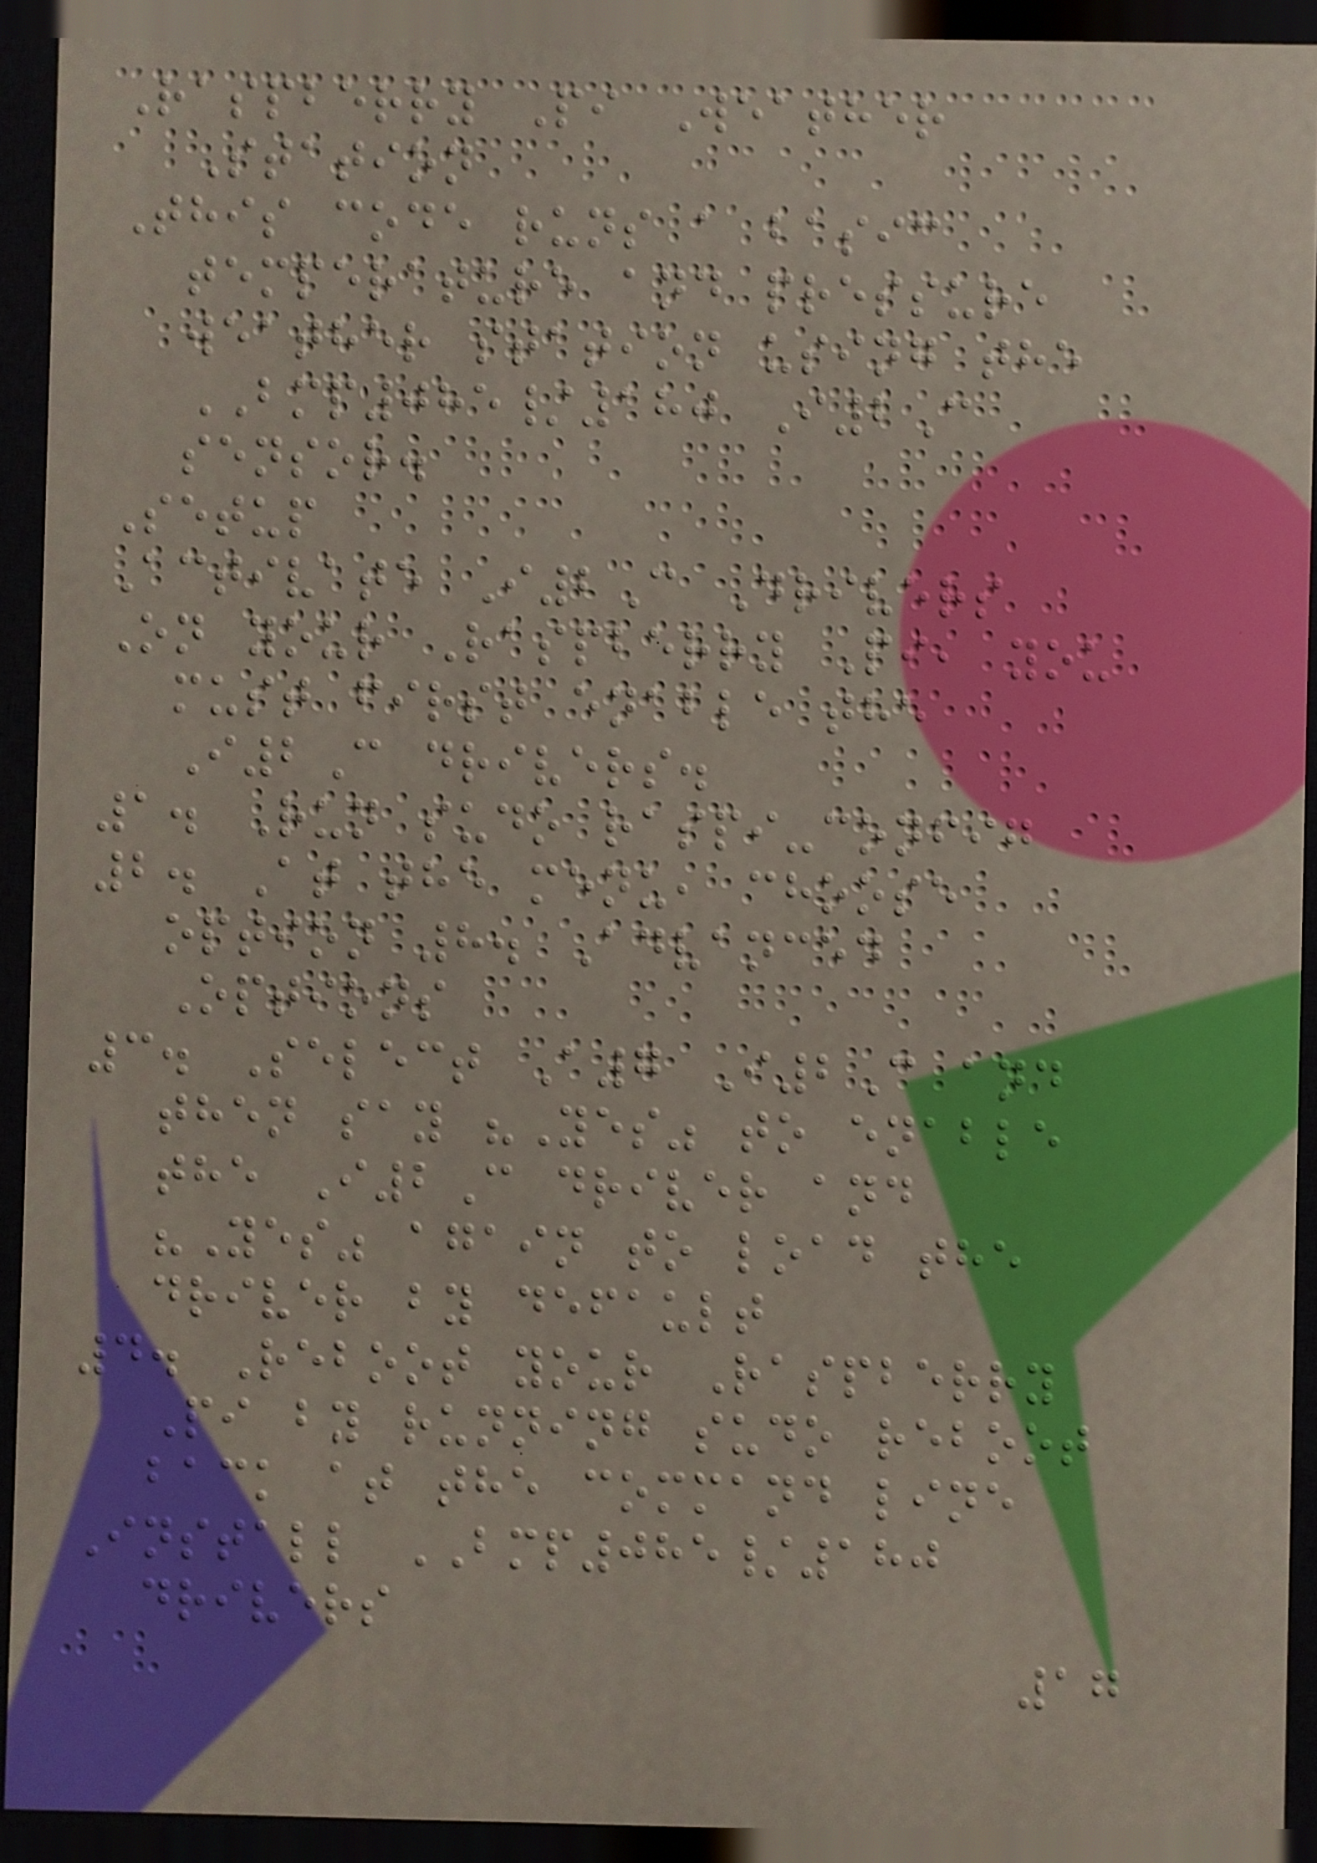Raspberry Pi Weather
Station
This code runs a basic
temperature and pressure
weather station using the
BMP085/180 I2C
sensor.
Setup
Activate I2C Drivers
On your Raspberry Pi, you
must first enable the
I2C drivers.
1. Run sudo raspi-config
2. At the menu, choose
option 8. Advanced
Options
3. Select A7 I2C and
then say "Yes" to enable
the I2C driver and
"Yes" again to load the
driver by default
4. Reboot your Raspberry
Pi by running sudo reboot
back at the command line
Install BMP085/180
drivers
17
